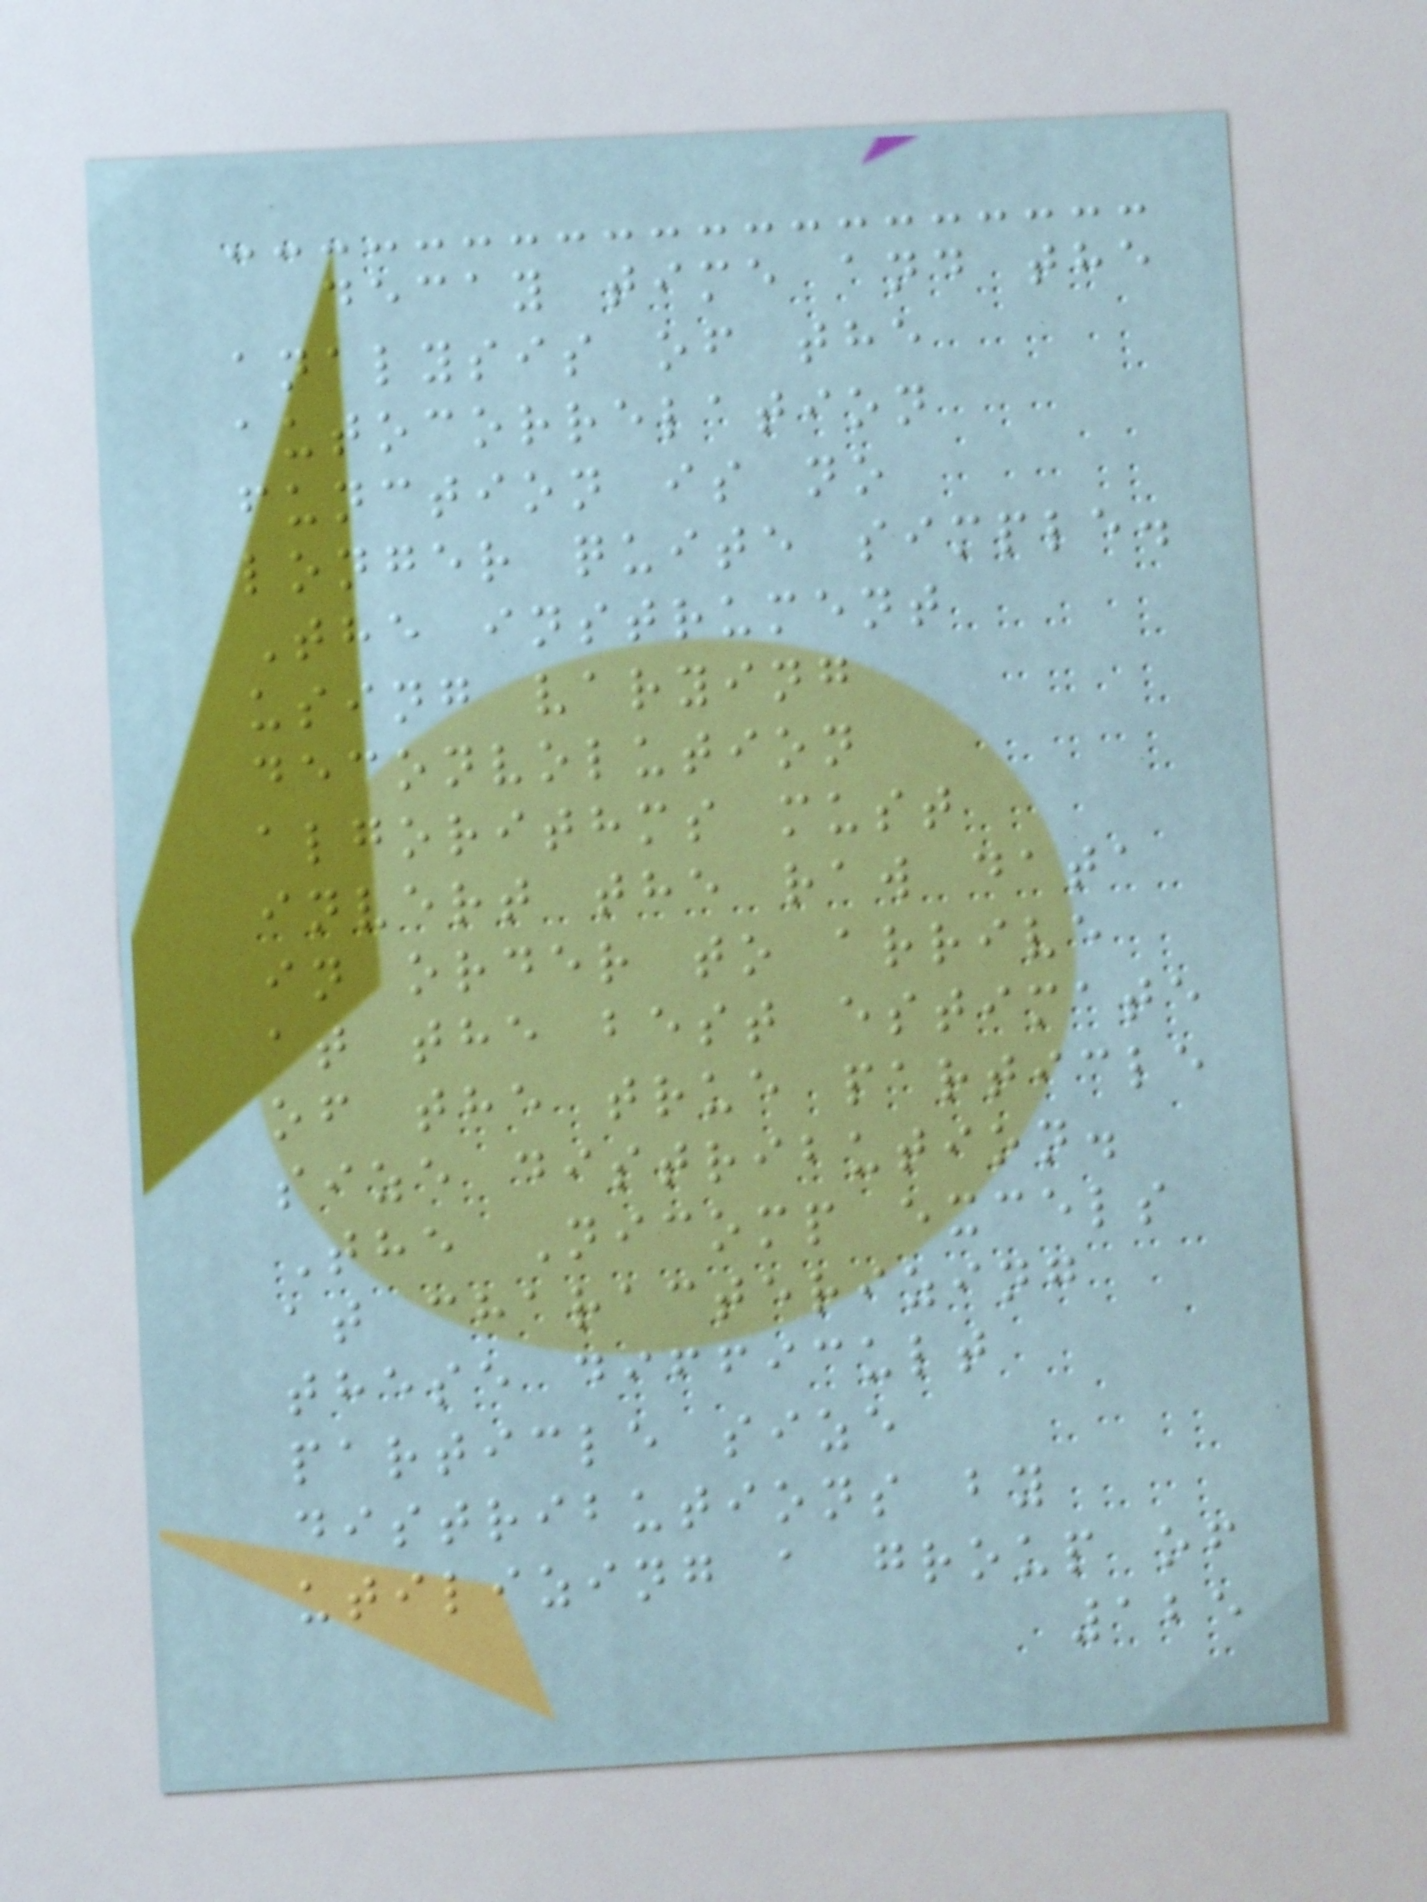decay time and the
analysis of the
autocorrelation
function is no
longer quite simple.
The instrument
using varying
deconvolution
algorithms must
invert the raw data
in order to arrive
at the best estimate
of the true particle
size distribution.
The Nicomp excels
at characterizing
these difficult
particle size
distributions by
utilizing a group of
125
